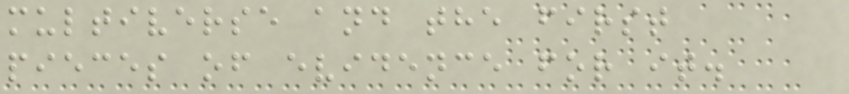multiverse and the first
pieces of evidence for it.
